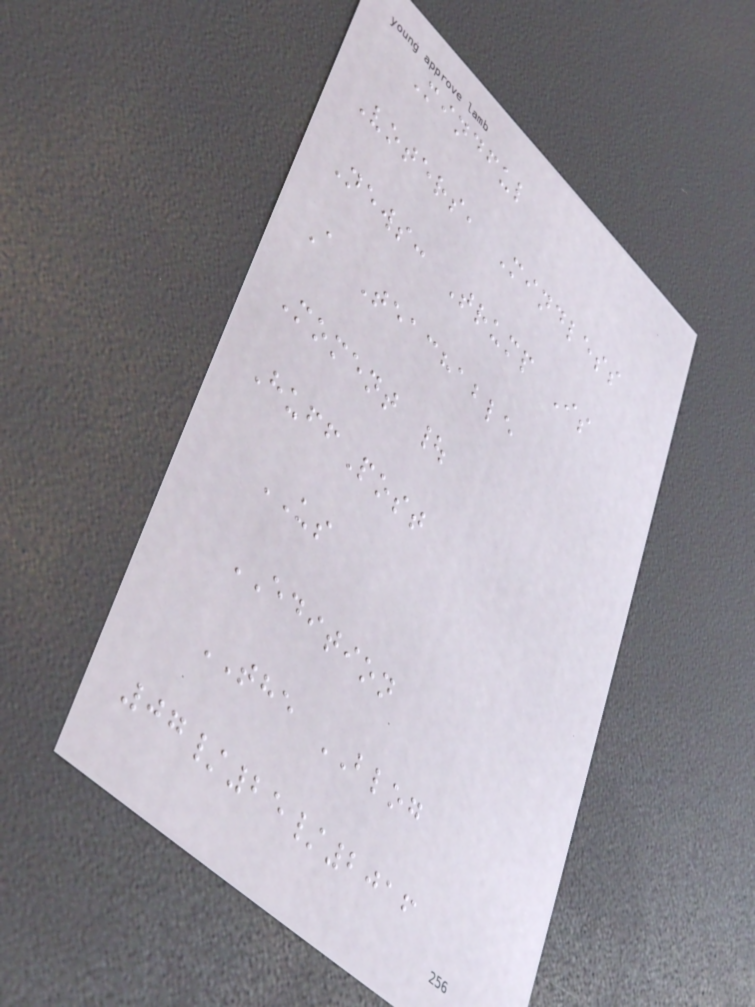Mindful
Voters, Mindless
News: Trump Is
A Teachable
Moment |
HuffPost
US
EDITION
THE BLOG
07/25/2016
